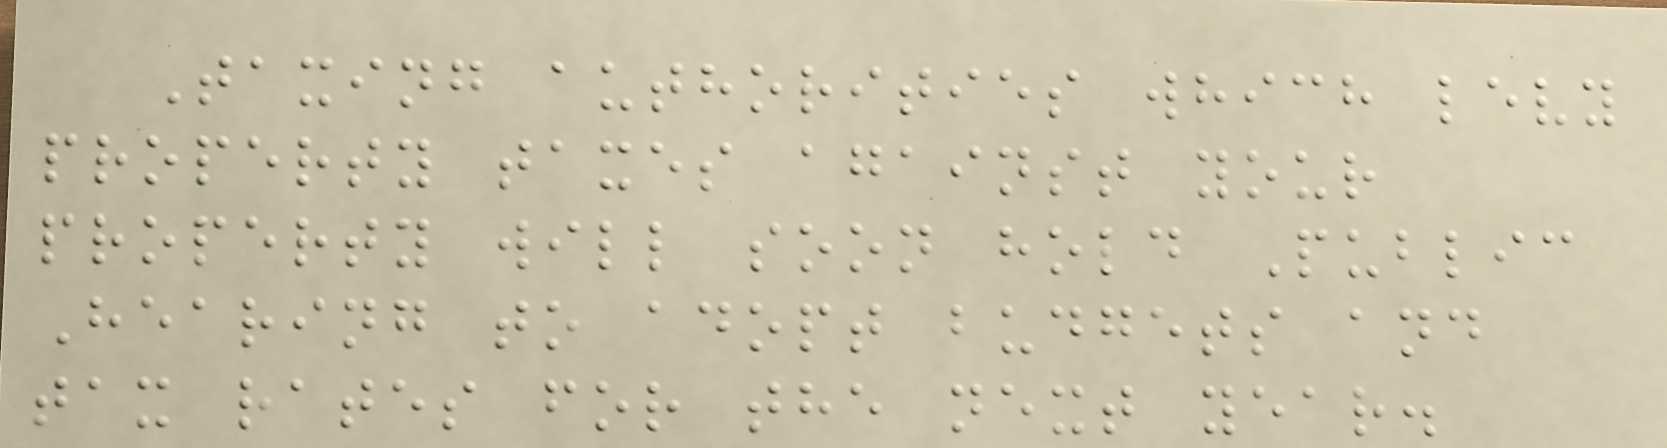Taxing authorities which levy
property taxes against your
property will soon hold Public
Hearing to adopt budgets and
tax rates for the next year.
